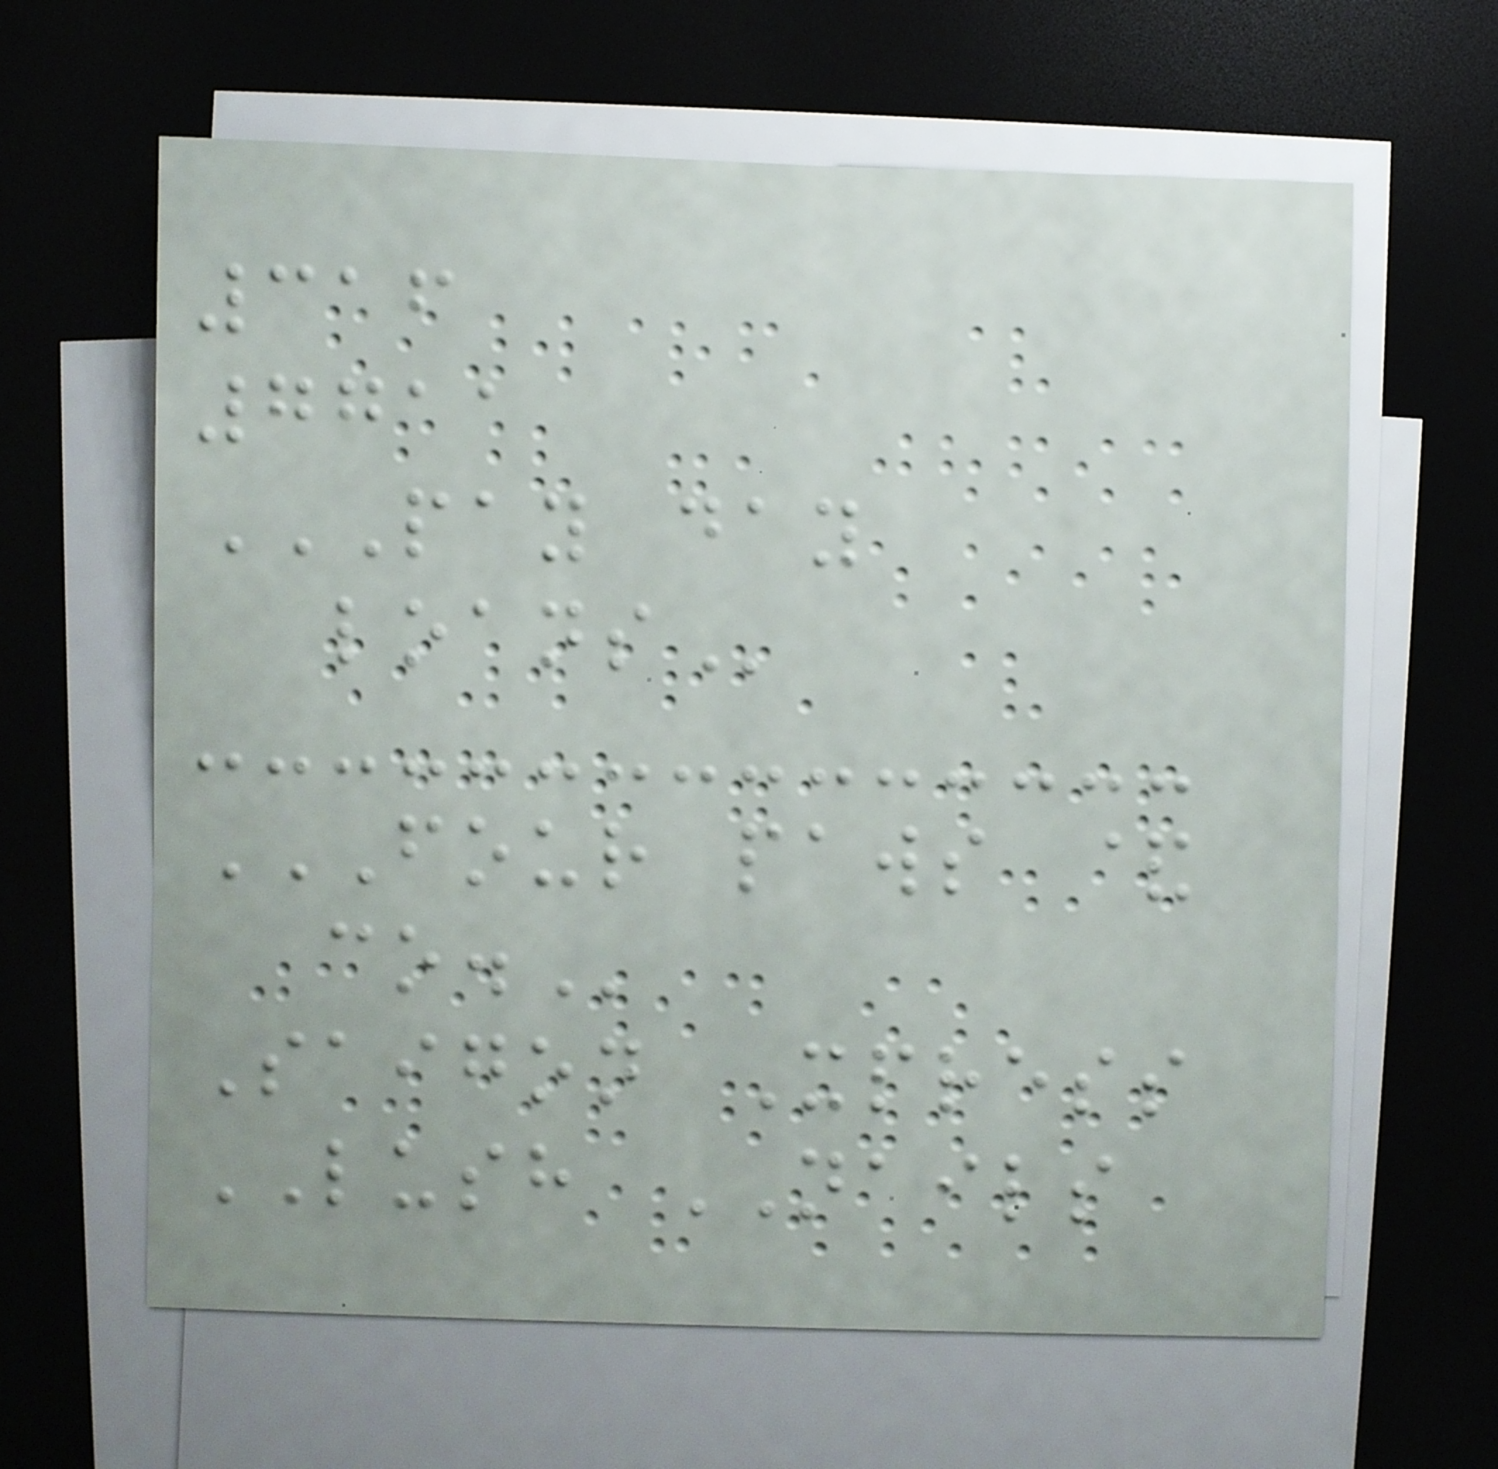316
7711
PAY DAY
LOANS
FOUR PAWS &
CO.
Saigon Xpress
LUSH NAILS
